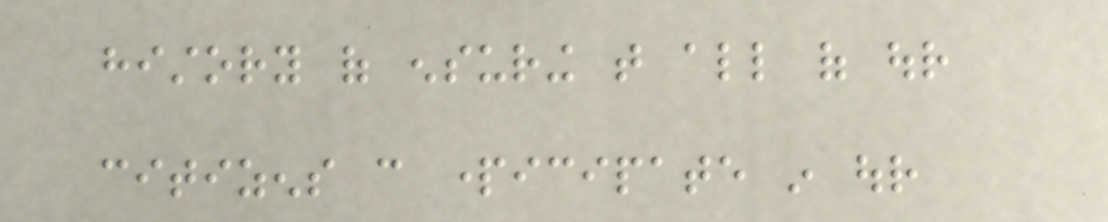history of ensuring that all of our
citizens can participate in our
